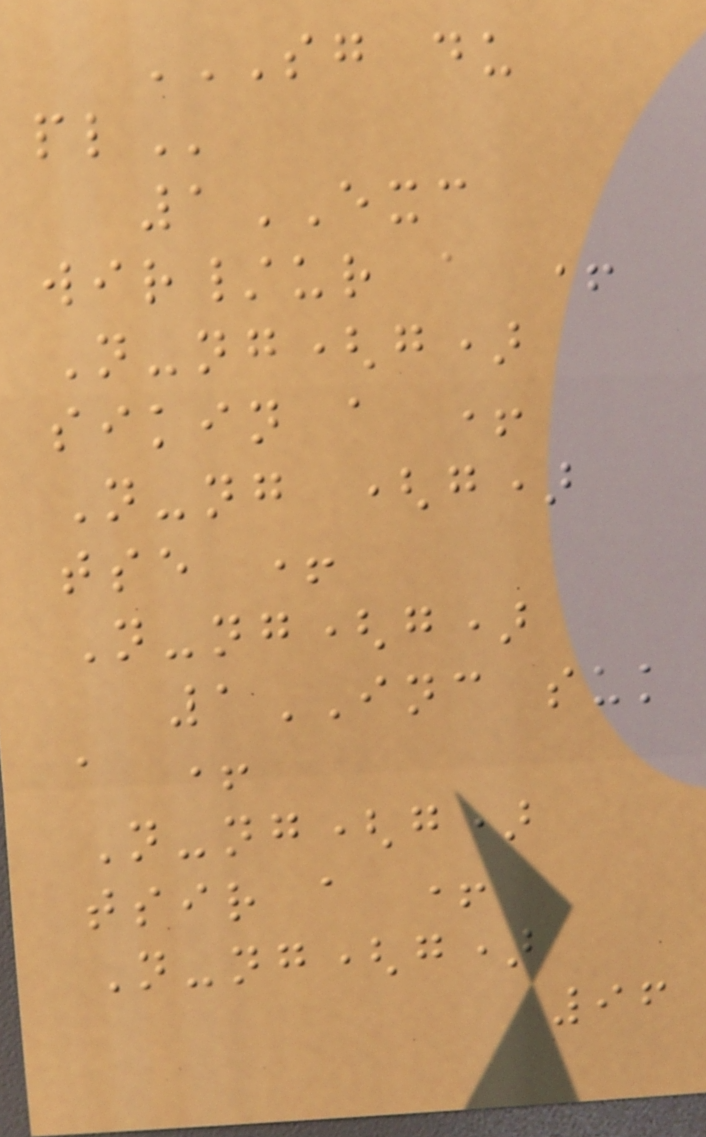SG DU
PL
1EXC
wir/ur a +
N-ng(g)
sikin a +
N-ng (g)
tse +
N-ng(g)
1INC suk
a +
N-ng(g)
tsir a +
N-ng(g)
96
